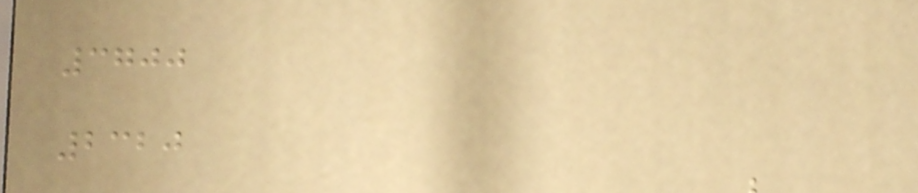3700
2320
